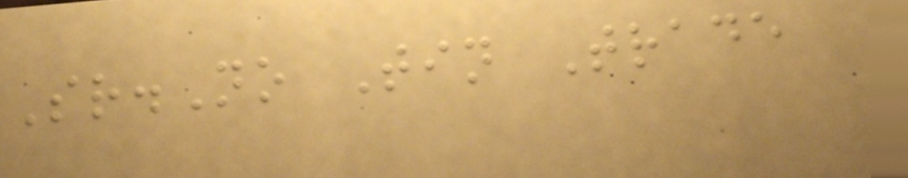Sr.No Tin Trade
